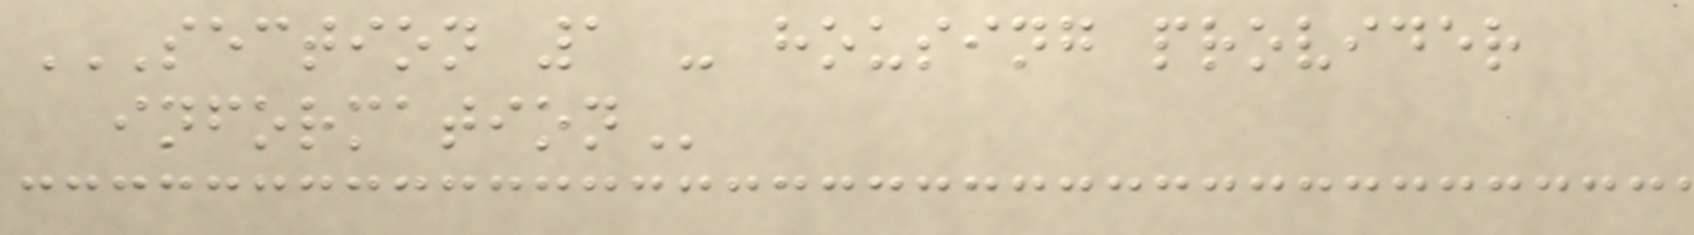SECTION 1 - HOUSING PROVIDER
INFORMATION
